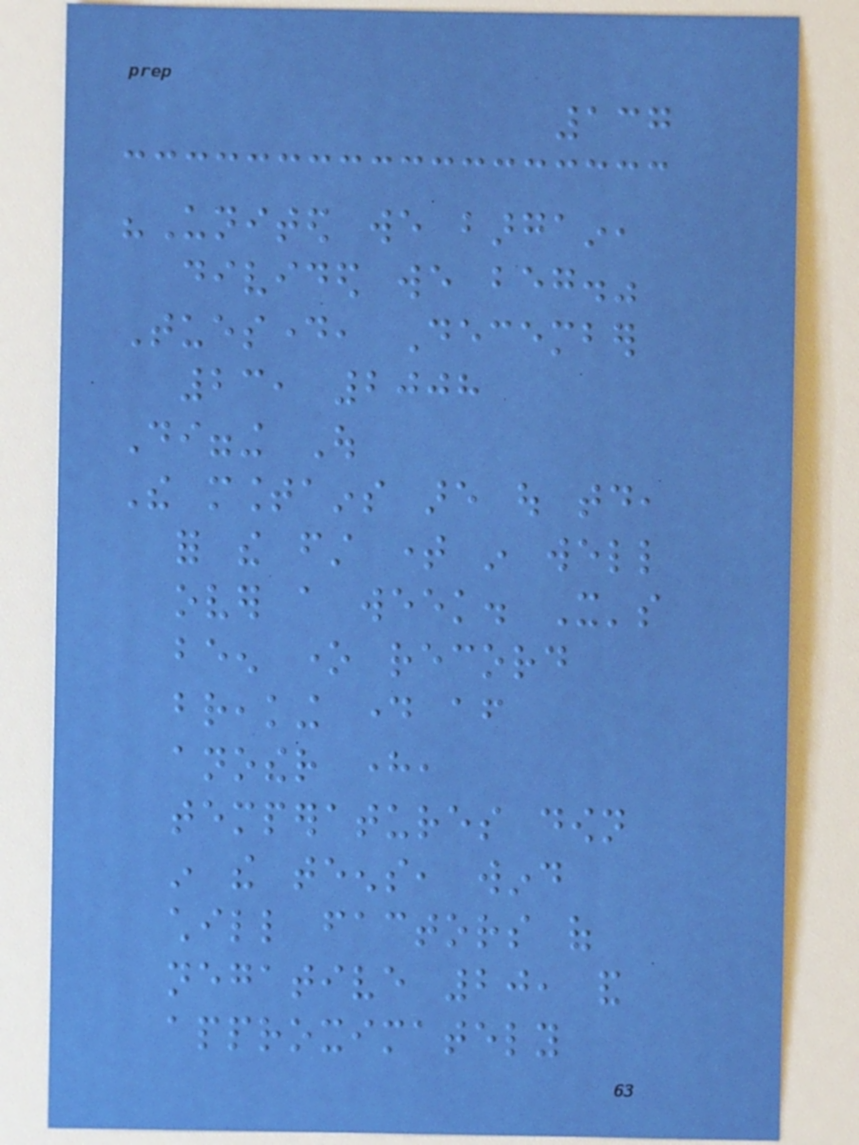137
"United we bargain,
divided we beg."
Tuesday, December
23, 2008
Digging Out
The mountains are out today,
for the first time in well
over a week. It's
been one record
breaking day after
another here,
temperatures down
in the teens, wind
chill factors of
negative 20, and
approximately
